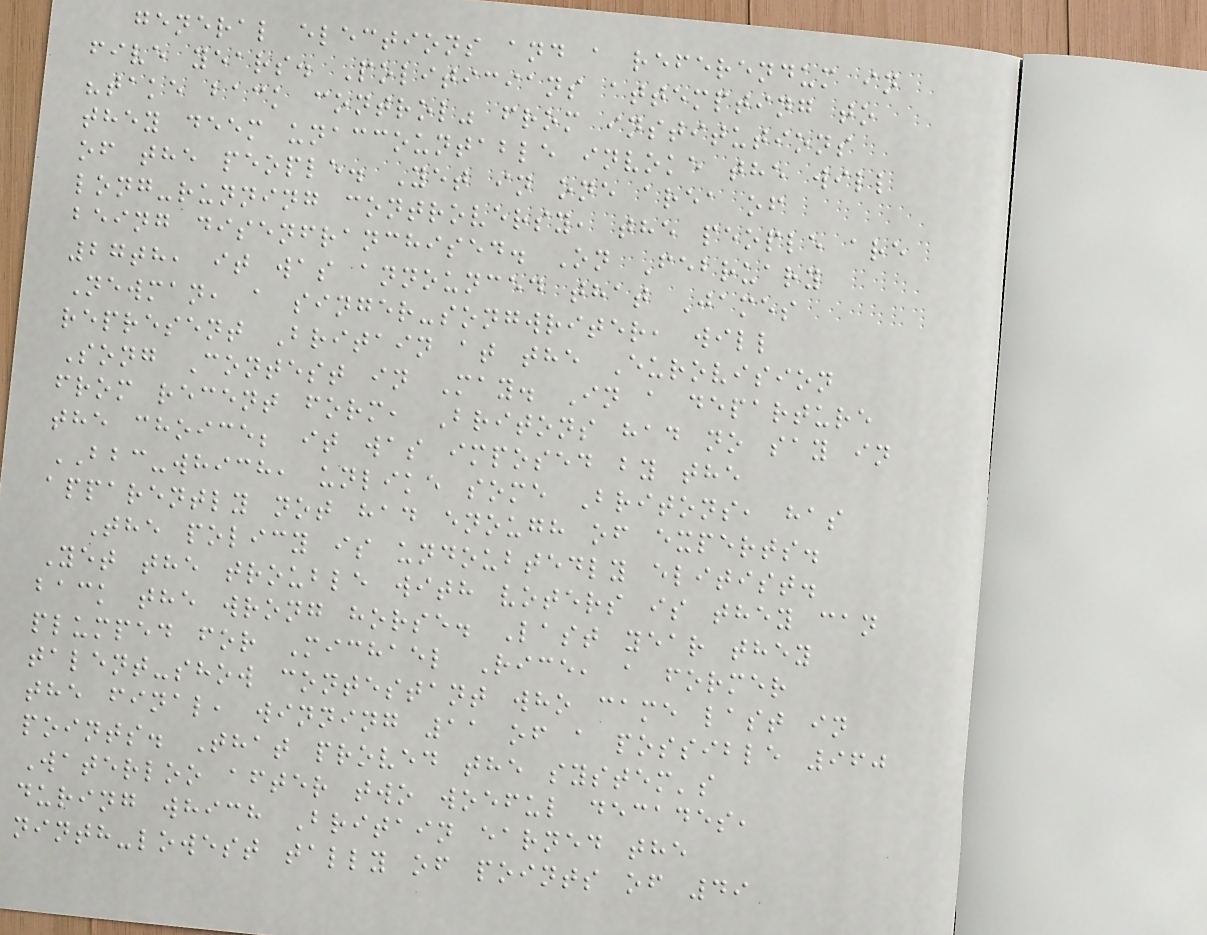general elections and a referendum in
five years. Politicians attempting to
"take back control" from institutions
they deem unaccountable invoke the will
of the people. Yet in one area of
long-running controversy, the people are
being disenfranchised. On February
27th, it was announced that James
Newman, a singer-songwriter, will
represent Britain at the Eurovision
Song Contest in May. In a departure
from recent form, Britons had no say in
the choice; it was imposed by the
BBC-which, unlike some Britons, has
apparently not had enough of experts.
The policy is undoubtedly elitist.
Yet the trouble with voters is they can
back the wrong horse. Last year they
plumped for Michael Rice, a former
talent-show contestant who came last in
the final, winning 11 of a possible 960
points. That proved the system's
Waterloo after two woeful decades,
during which Britain earned the
ninth-lowest tally of points of 49
